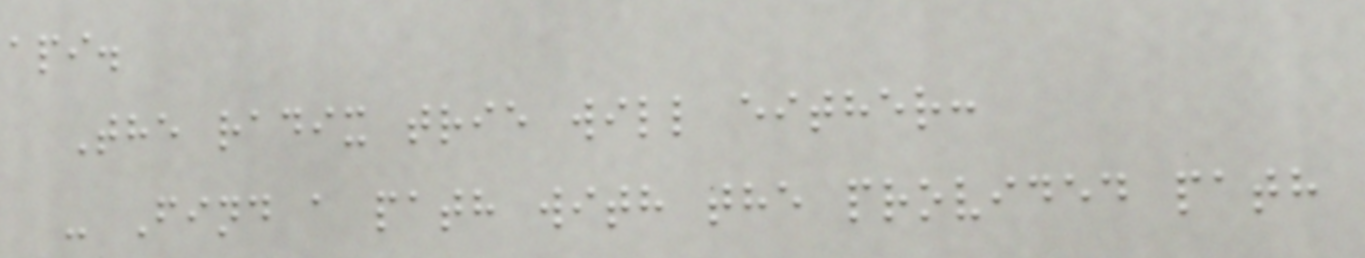api.
The radix trie will either:
- Find a path with the provided path
